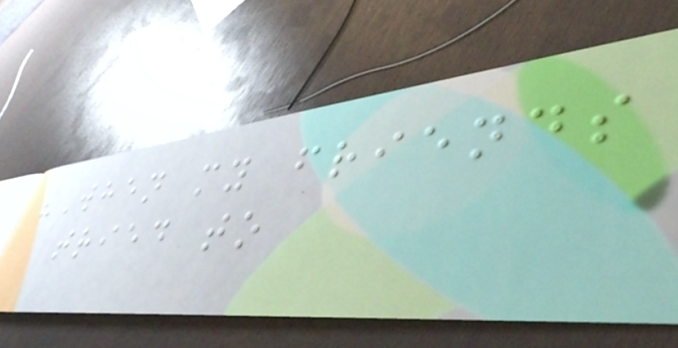"When my friends
tried to
